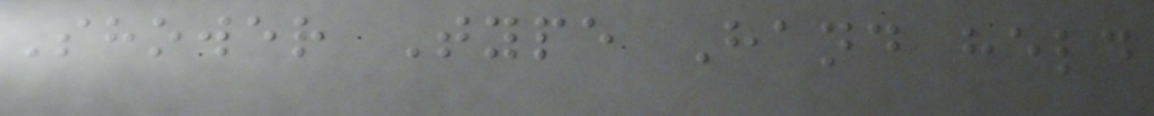Shower Type Hand held
